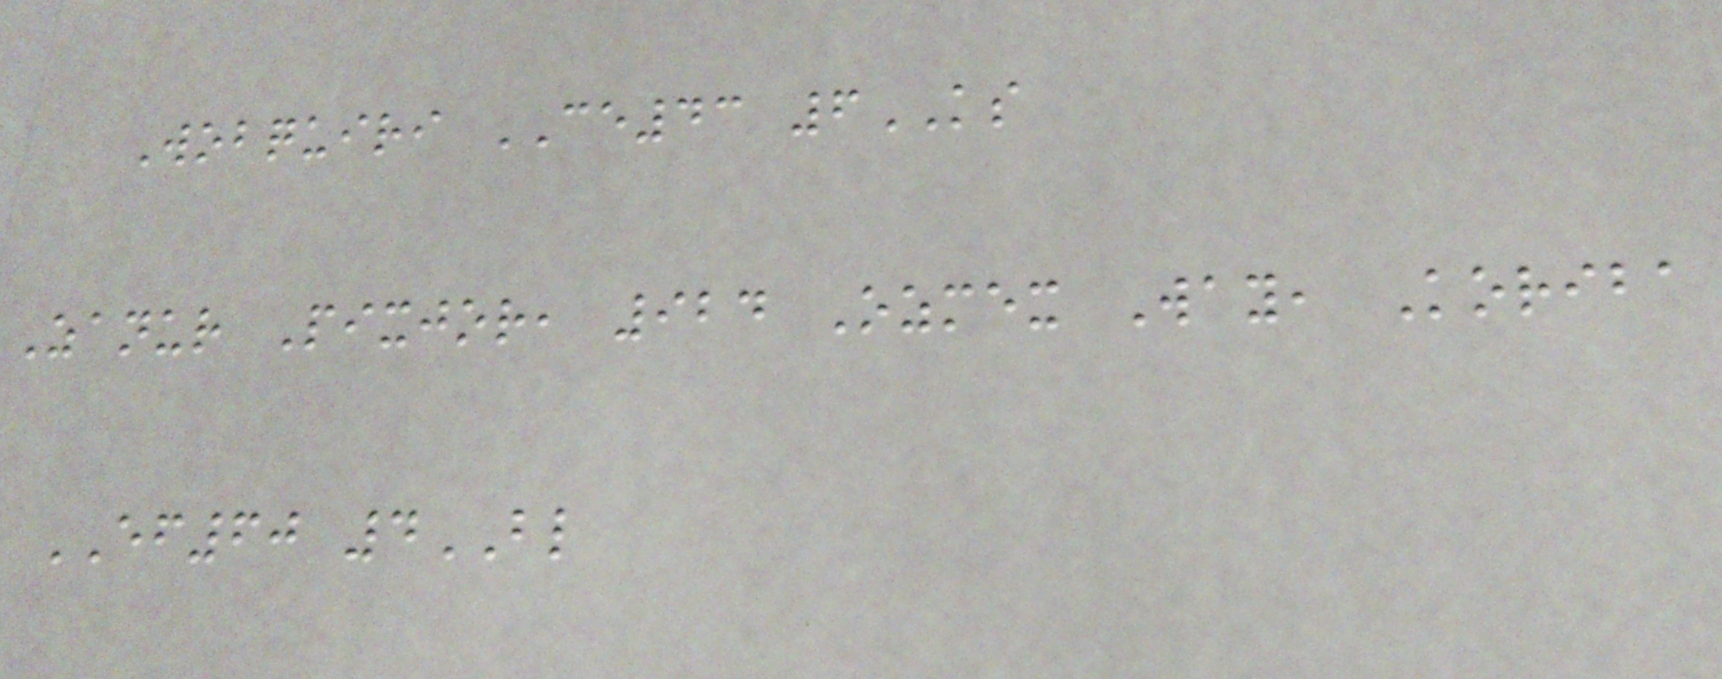Wobquiri CE43 6KS
Zanur Pixjor, 924 Ozmex Way, Koriba
EF60 4BL
